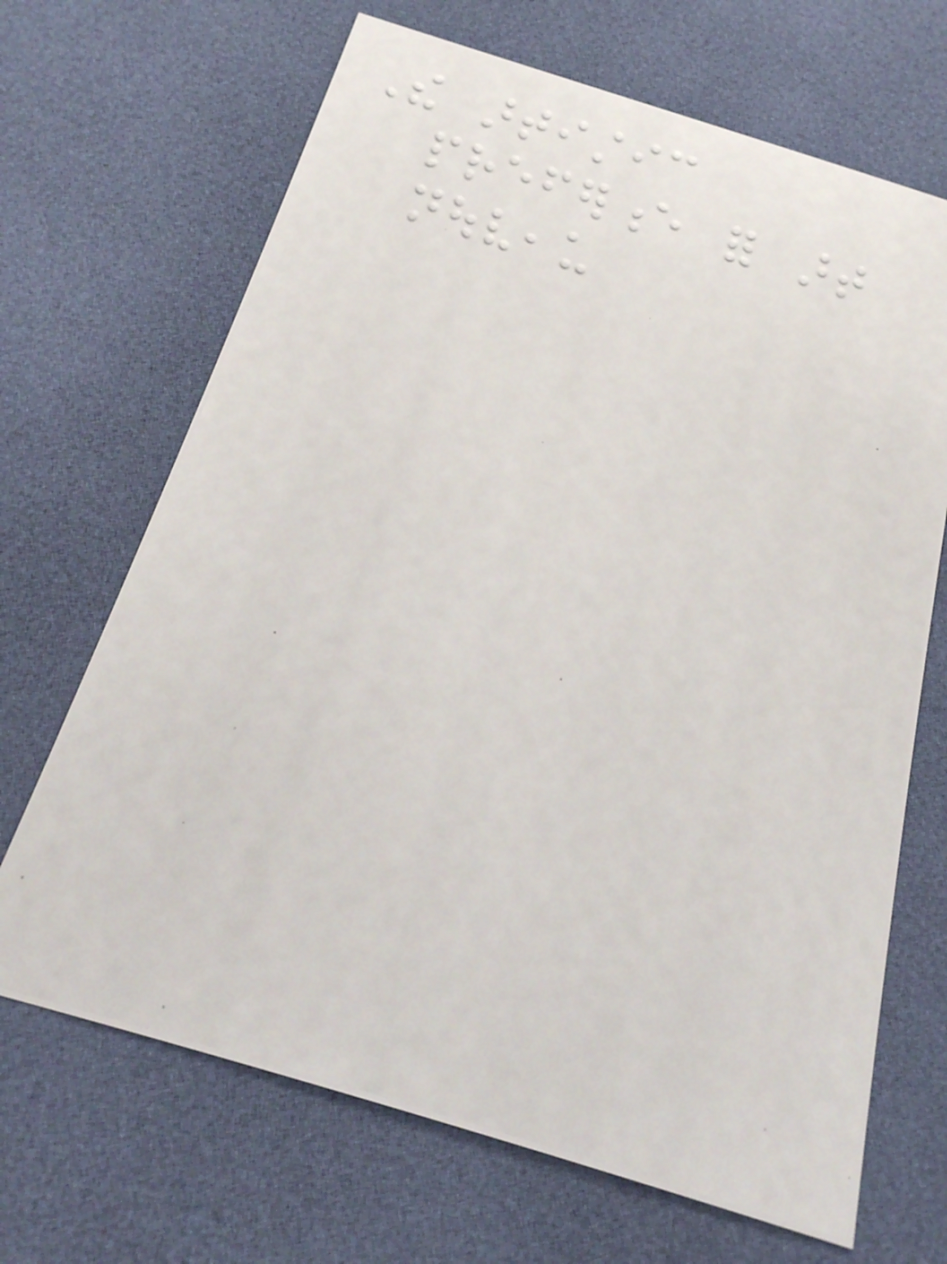The artistic
preference for art
nouveau
